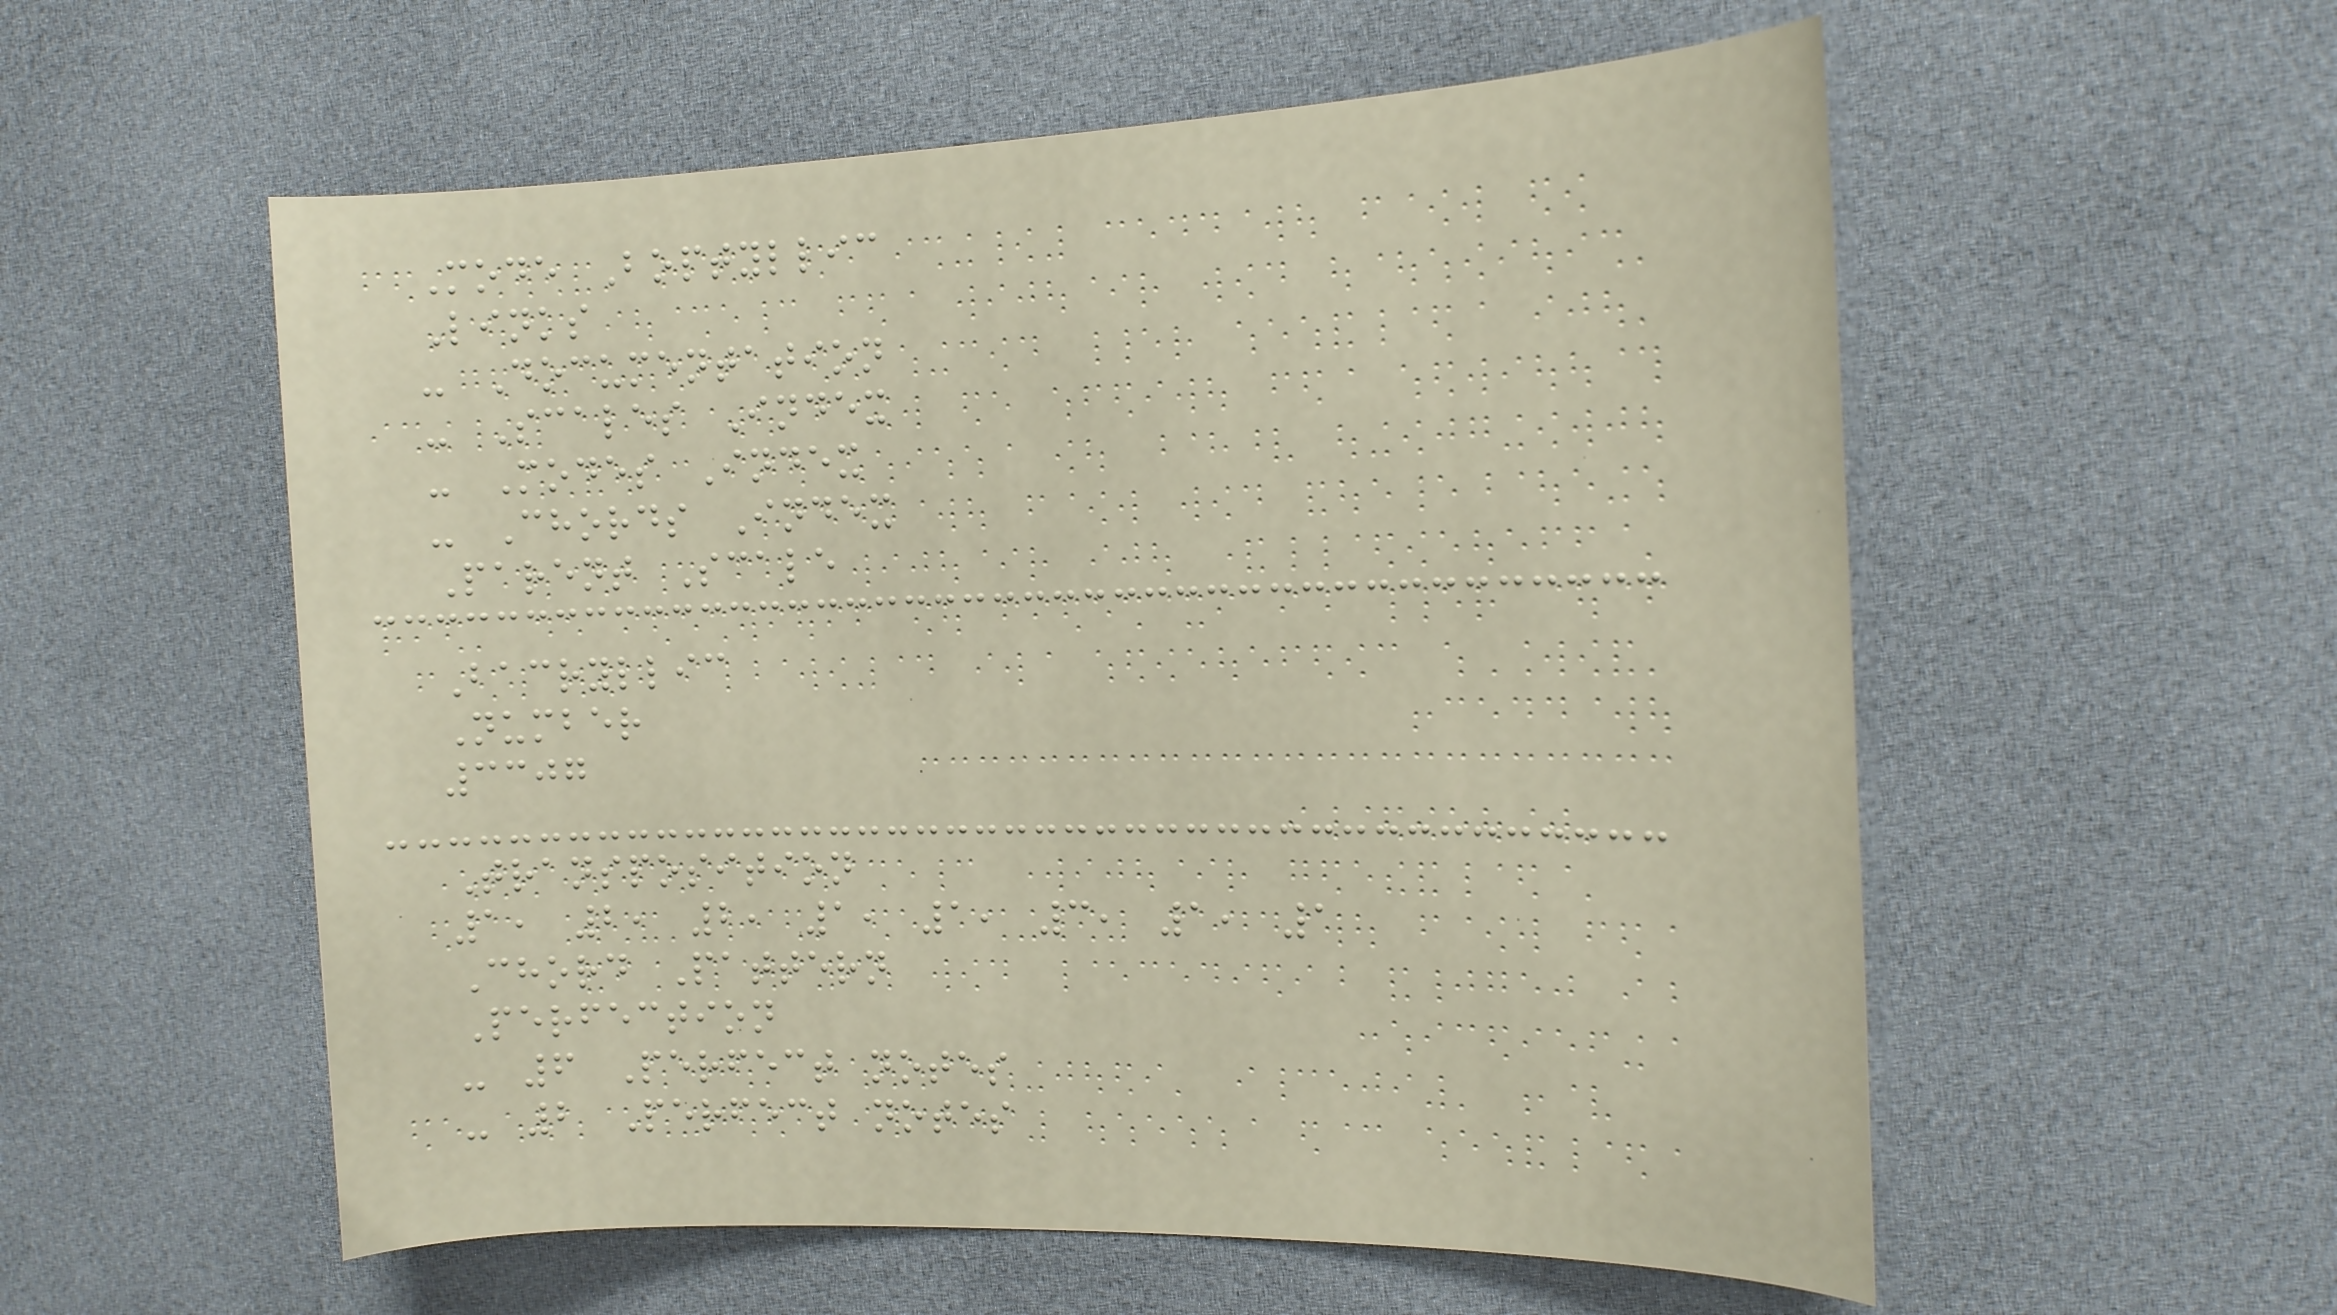Mode Boptyllic
Links
- Documentation
- Scales Index
- Modes Index
- Chords Index
Parent Scale
Bacryllic
Number
3307
Transposition
1, 2, 2, 1, 1, 3, 1, 1
Chord Pattern
Perfection
- 6 Perfect notes
- 2 Perfect notes
